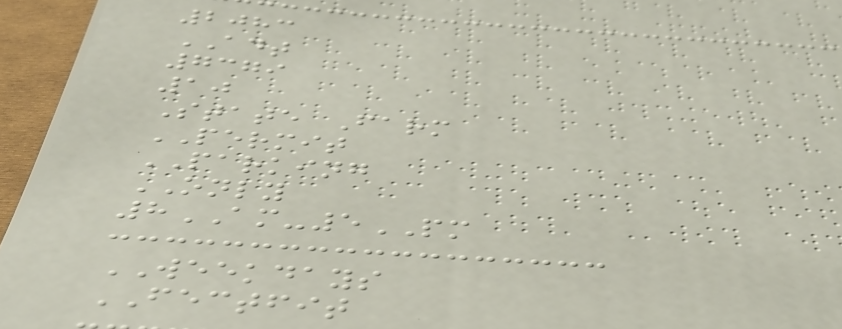2083
ADT
7379
10
State Farm
PERMIT
PARKING
ONLY
8AM-5PM
WEEKDAYS
FECTFIT
